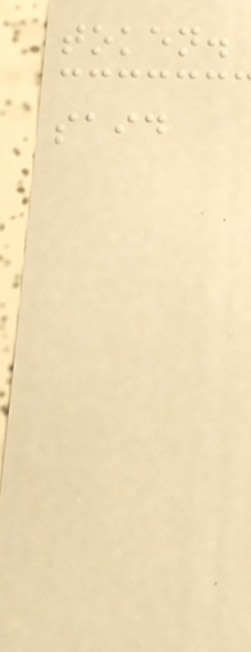token.
said
